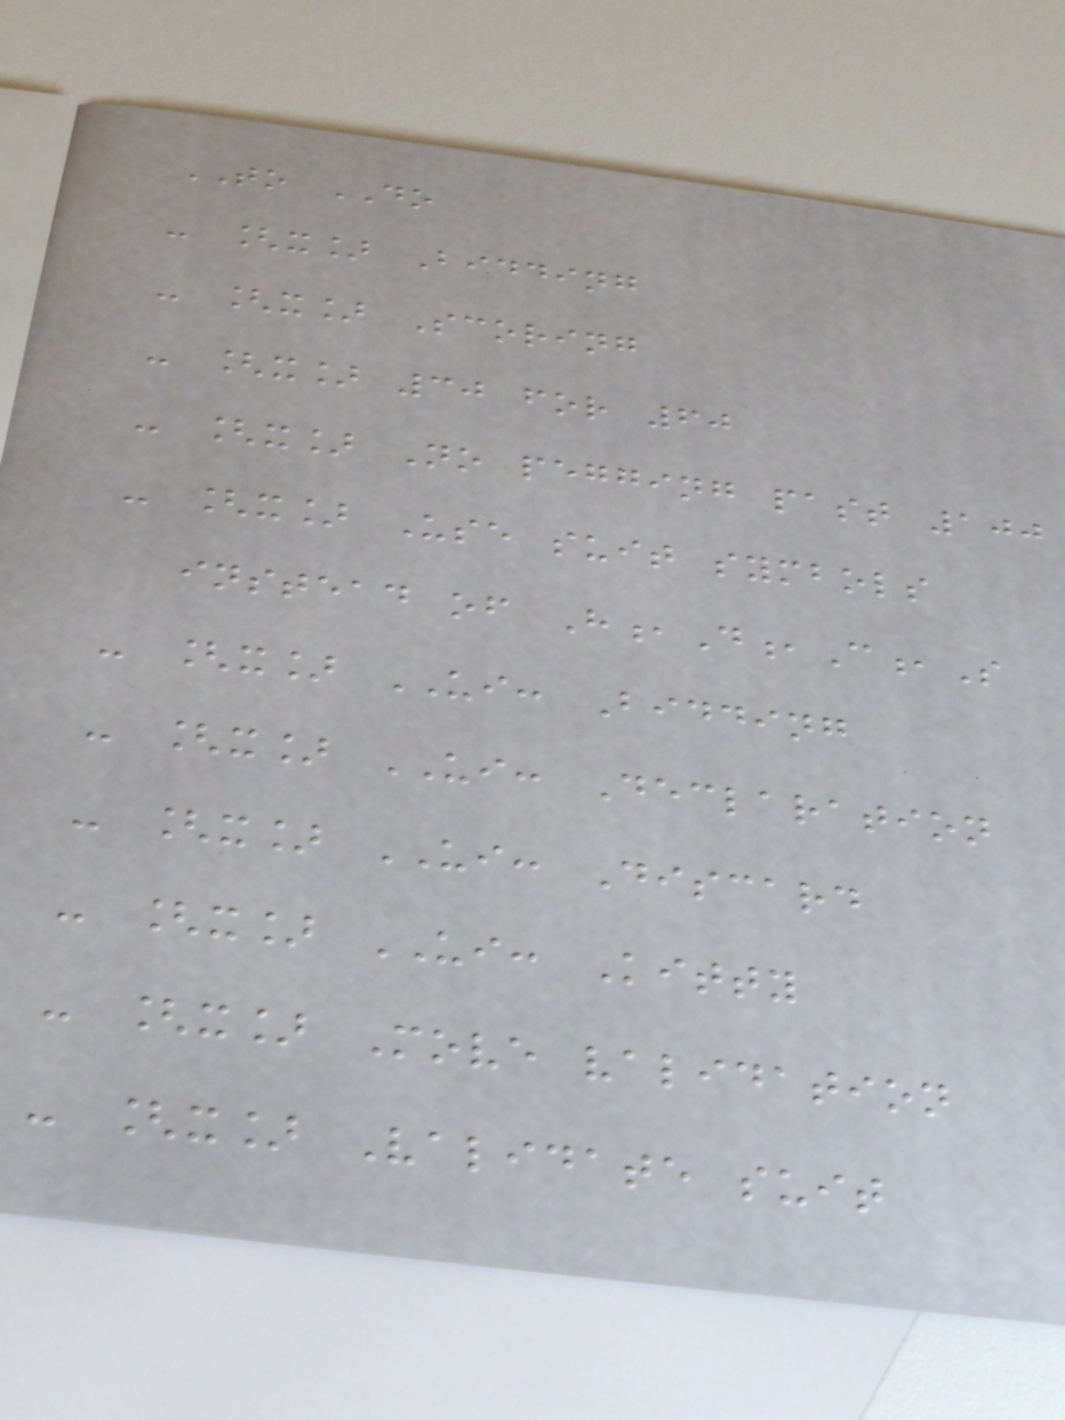TO DO
- [x] Bidding
- [x] Scoring
- [x] 30 for 60
- [x] No pegging past 100
- [x] Use suit symbols
instead of H,D,C,S
- [x] UI: Bidding
- [x] UI: Declaration
- [x] UI: Discard
- [x] UI: Kitty
- [x] Move validation
- [x] Validate suit
